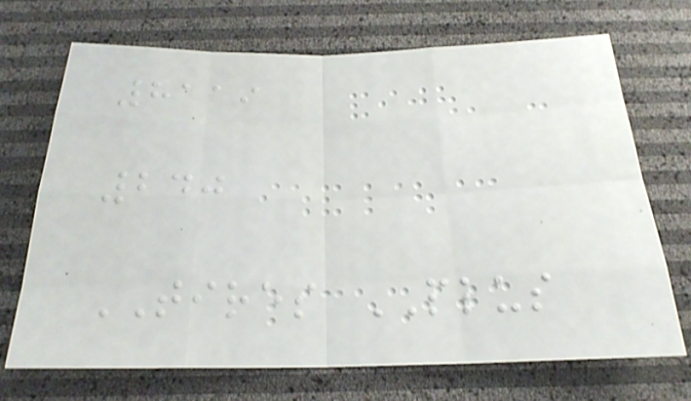8119
240
TIRES PLUS
